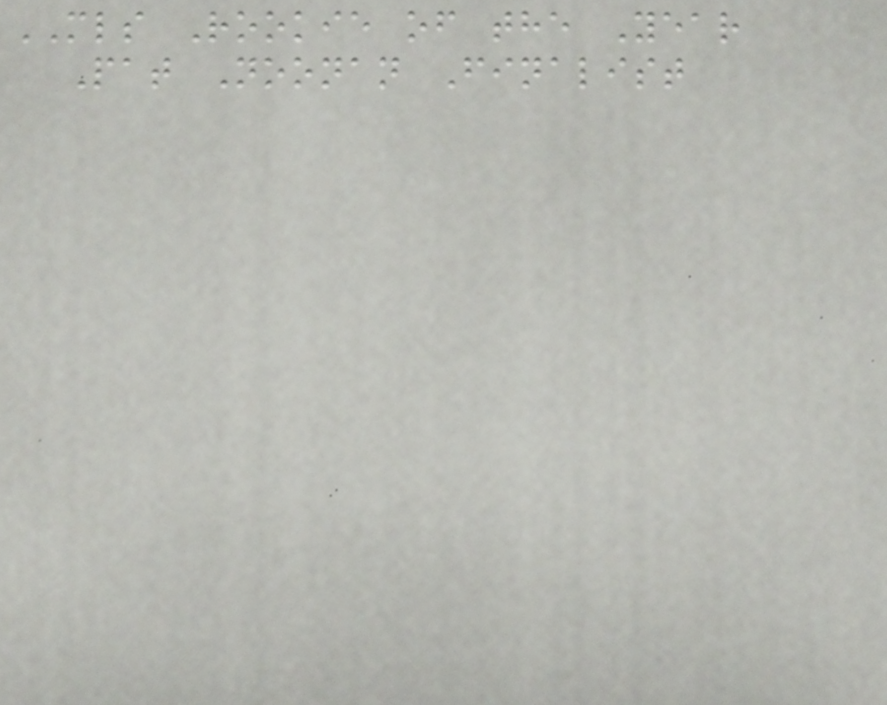MLS Rookie of the Year
Pat Noonan Finalist
